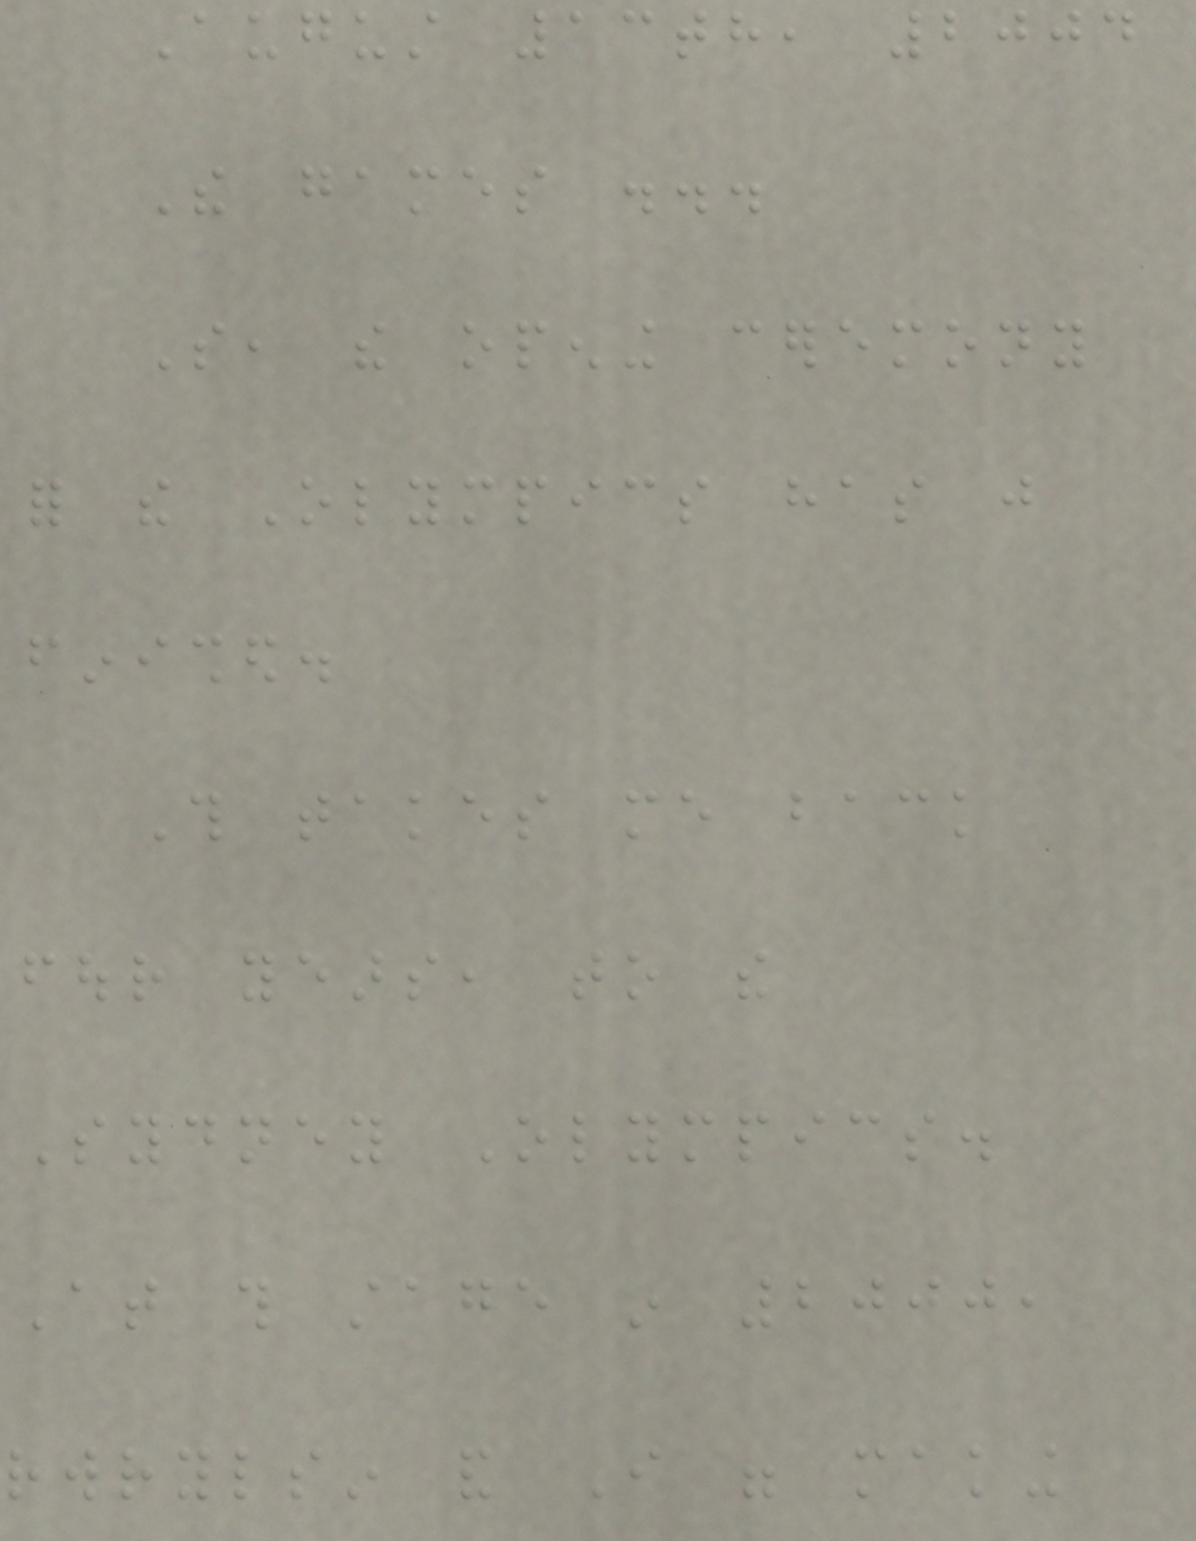August 13th, 2004
The games ...
So, the opening ceremony
for the Olympics has just
finished.
This takes me back
four years, to the
Sydney Olympics.
At this stage in 2000,
rwrylsin and I were making
